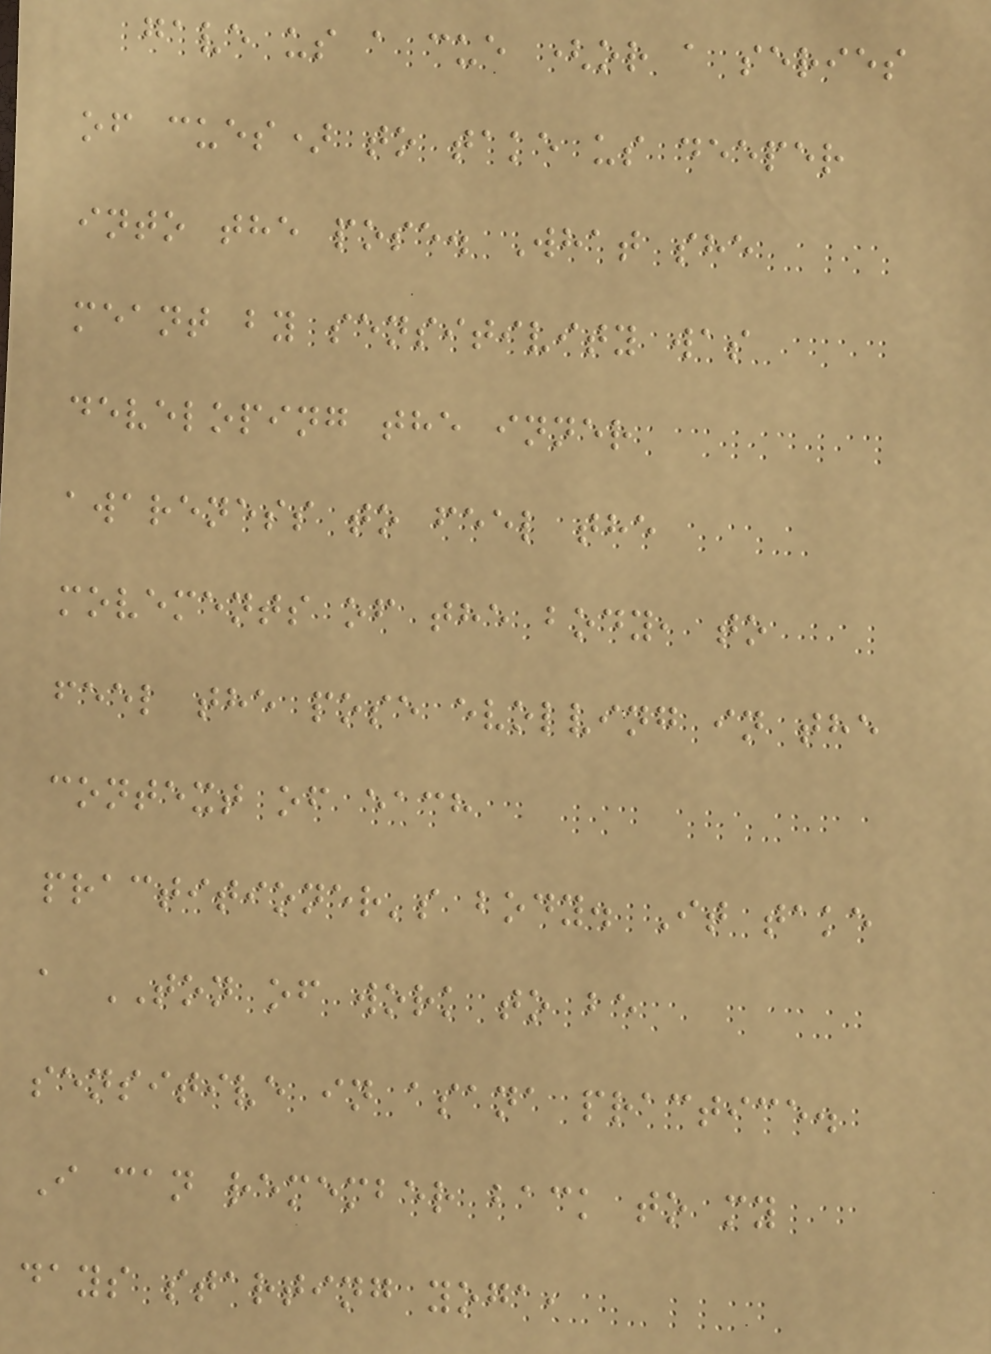gave us a cue (or a series
of cues) to take us deeper
into the pose. What she
meant by sensitivity was
developing the inner
awareness to feel the
movements of the body, to
feel the pose evolving in the
context of each
practitioner's body. It take
a TON of work to be
sensitive in asana practice.
I can remember back to my
days starting yoga,
